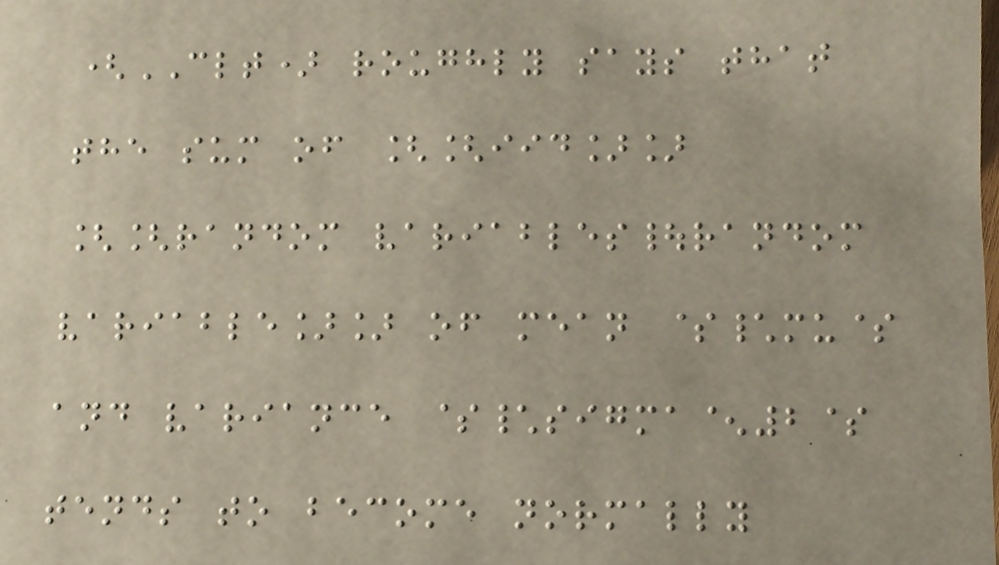(CLT) roughly says that
the sum of [[iid]]
[[random variables|random
variable]] of mean $\mu$
and variance $\sigma^2$
tends to become normally
